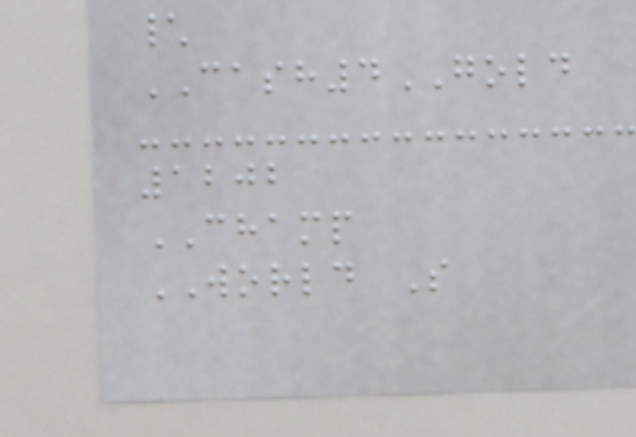\
CASH4GOLD
1202
CHAMP
WORLD S
